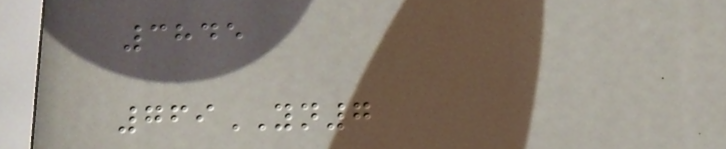3845
769YN7
